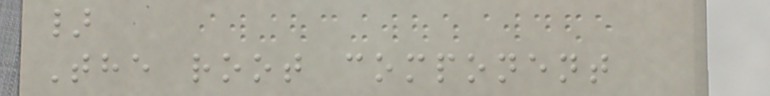}
The root component
